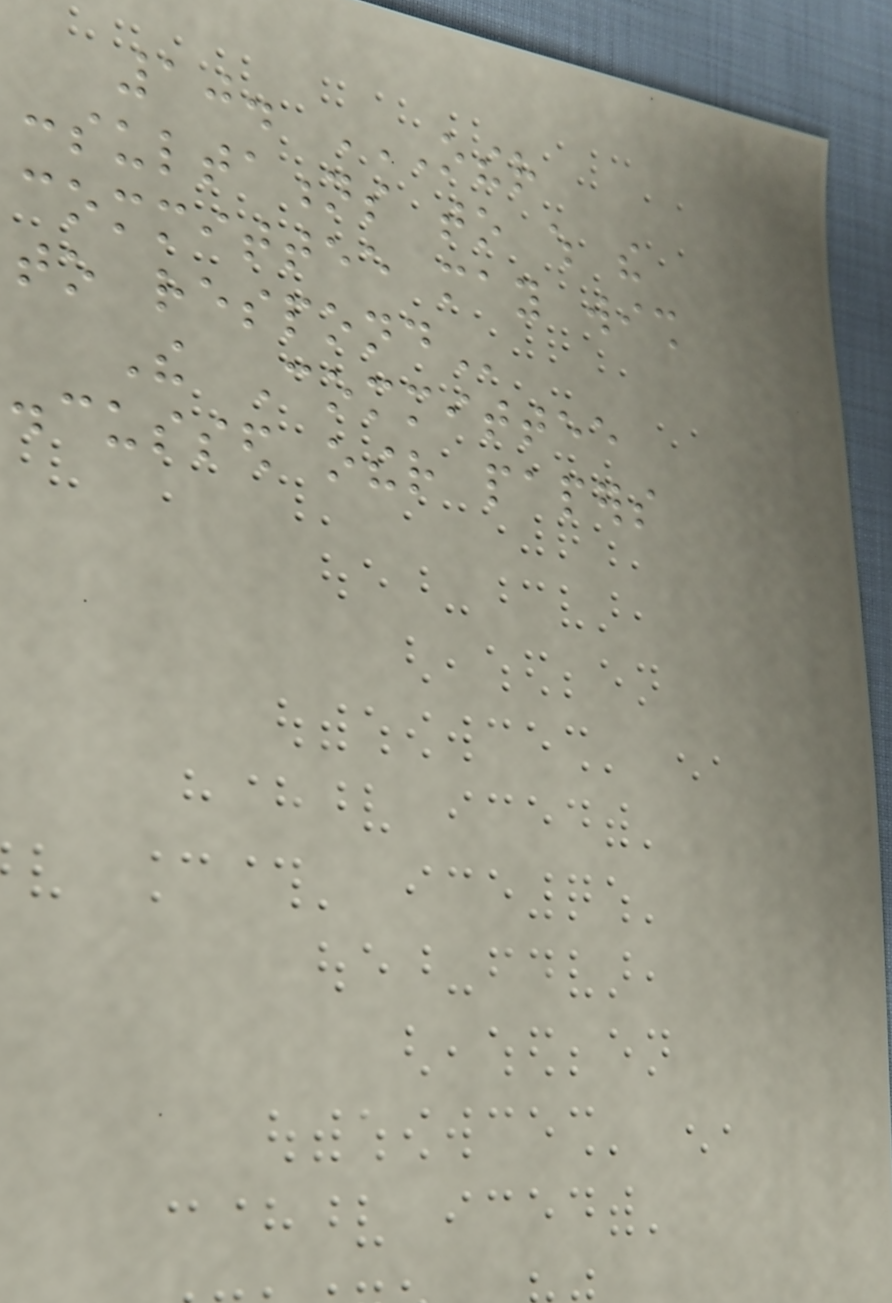10. OTHER
CONSULTATIONS TO WHICH THE
COMMITTEE MAY WISH
TO RESPOND
The Committee
discussed other papers
